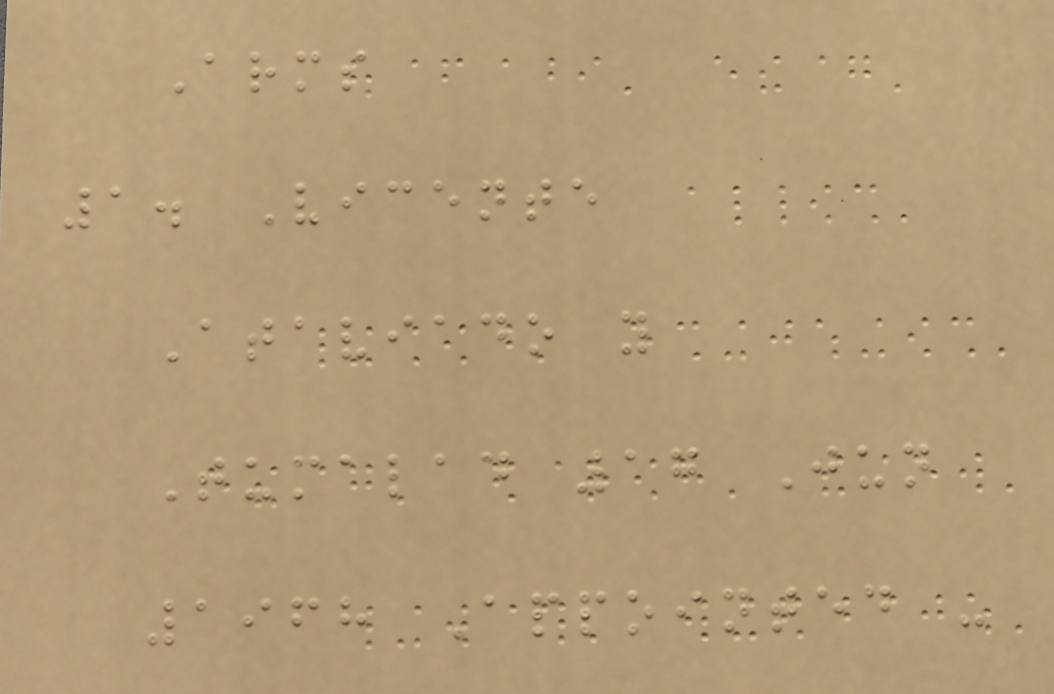Arms
1. Vicente
Ataviado y
Tumalad 17 Jun
1968 Appointed -
